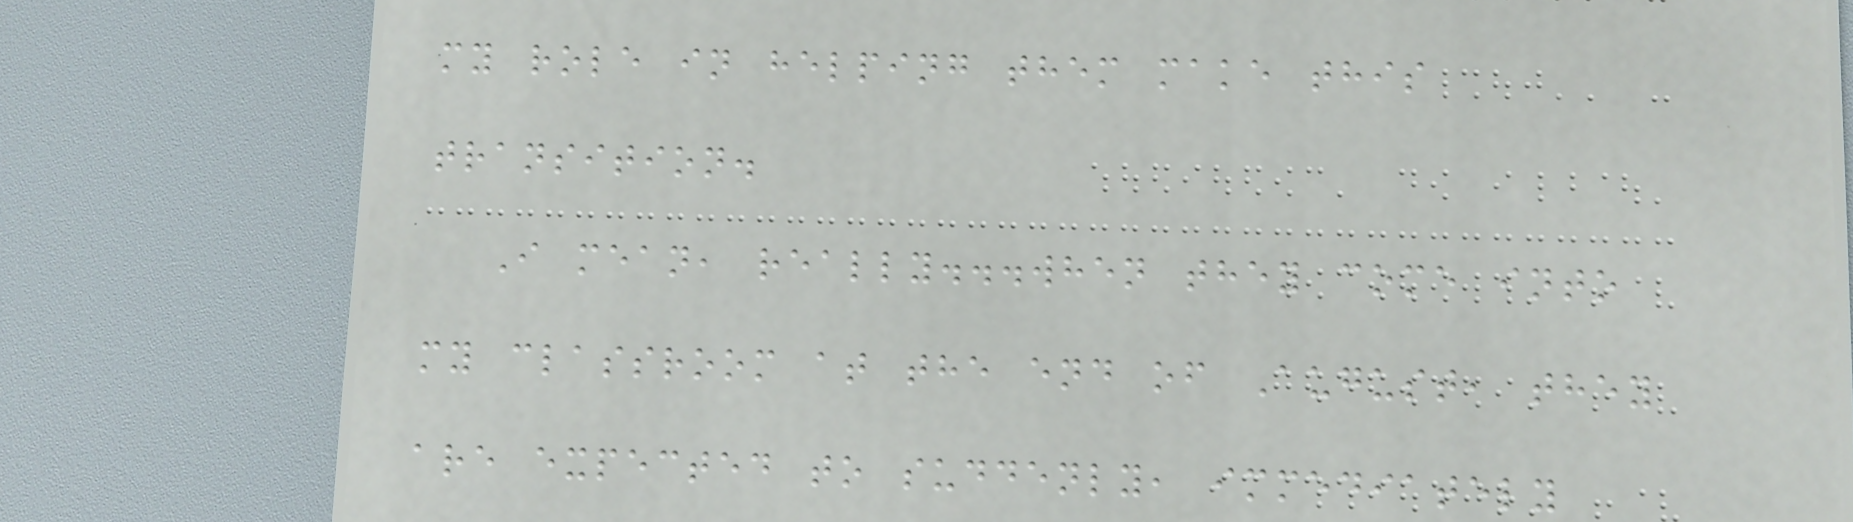my role in helping them make this
transition.
I mean, really...when they come into
my classroom at the end of August, they
are expected to suddenly, immediately
